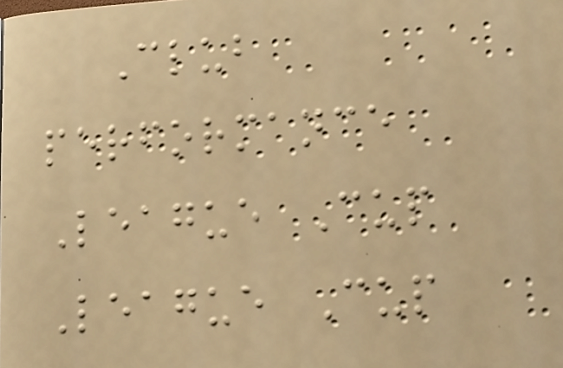Club
performance
League Cup
League Cup
